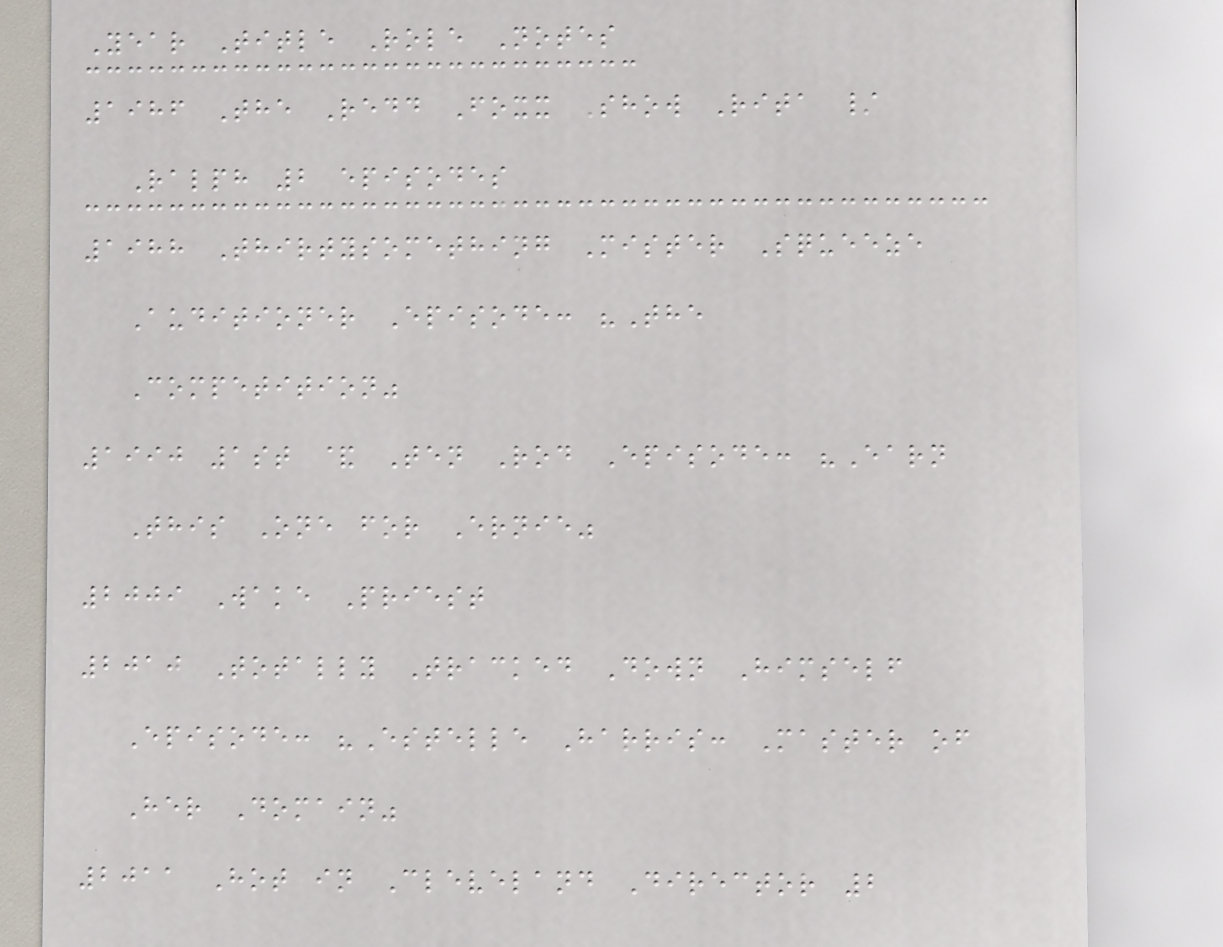Year Title Role Notes
1986 The Redd Foxx Show Rita /
Ralph 2 episodes
1988 Thirtysomething Mister Squeeze
Auditioner Episode: "The
Competition"
1990 1st & Ten Rod Episode: "Earn
This One for Ernie"
2009 Wake Priest
2010 Totally Tracked Down Himself
Episode: "Estelle Harris: Master of
Her Domain"
2011 Hot in Cleveland Director 2
